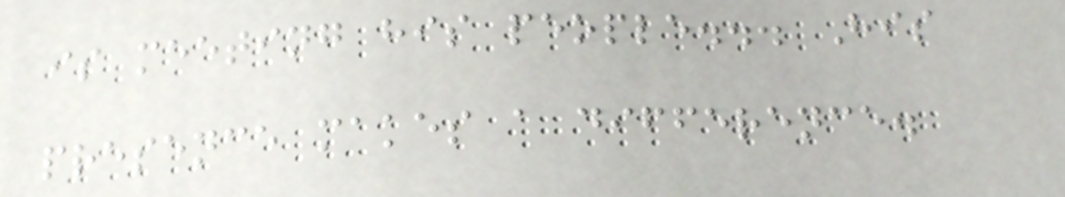is meeting his people... His
presence makes a difference.
